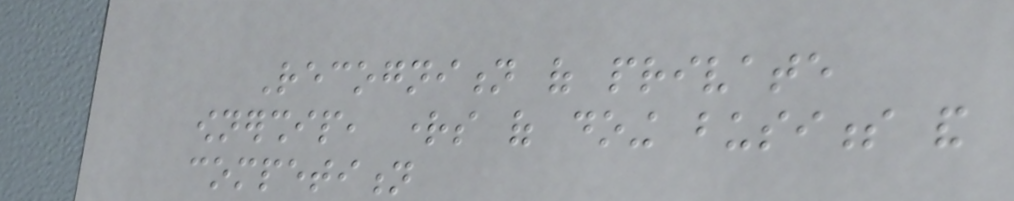Recognition of private
ownership, rights of doing business and
competition
